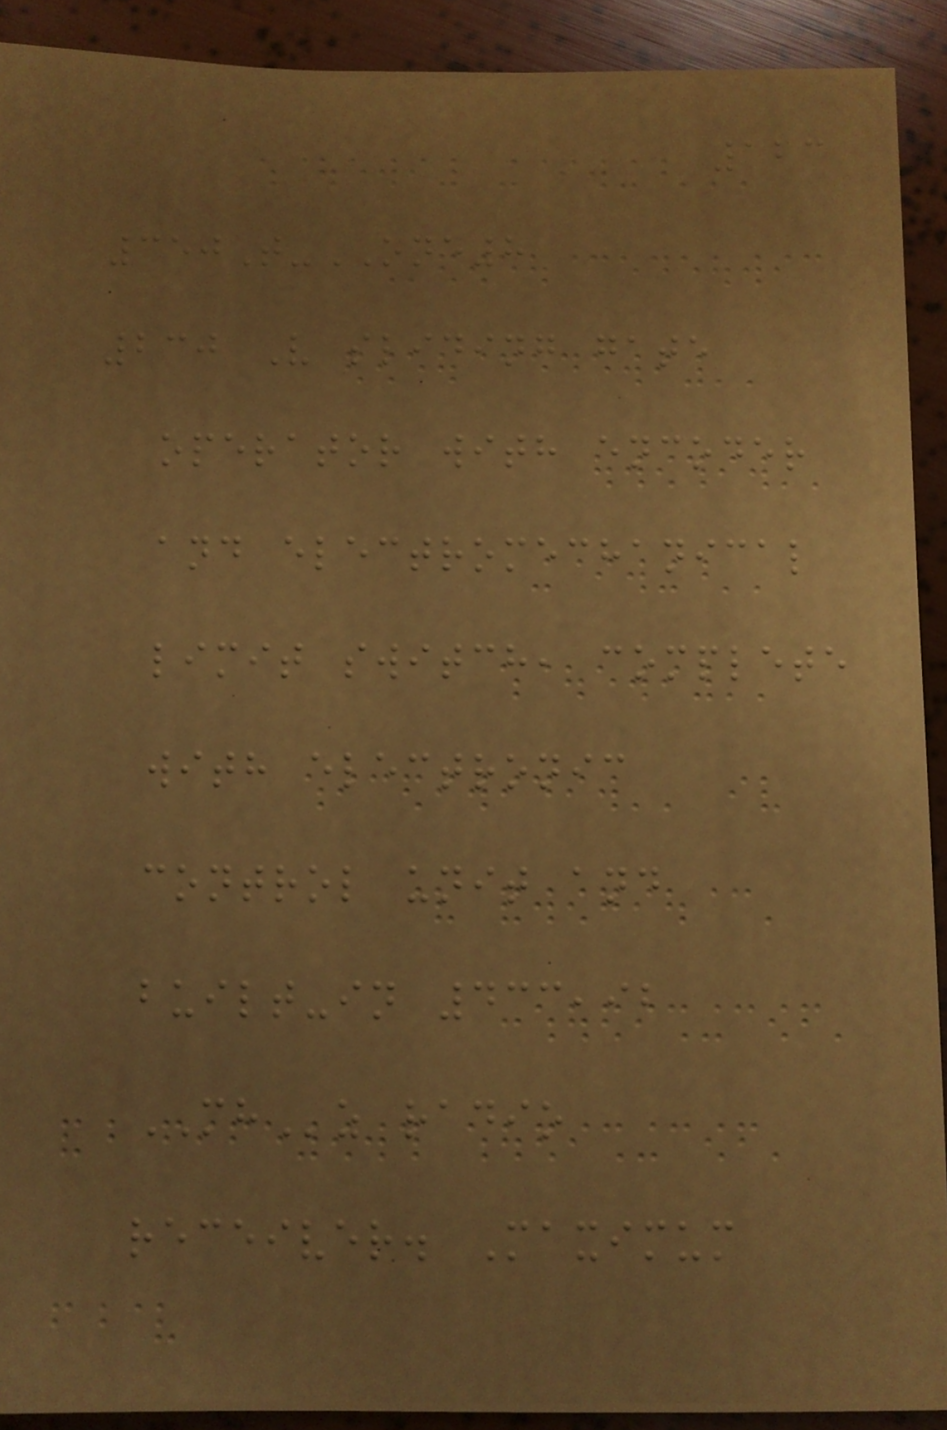123
350T-ONE8
230 V sliding gate
operator with encoder
and electromechanical
limit switch, complete
with electronic
control unit and
built-in 433,92
MHz radio
receiver. Maximum
